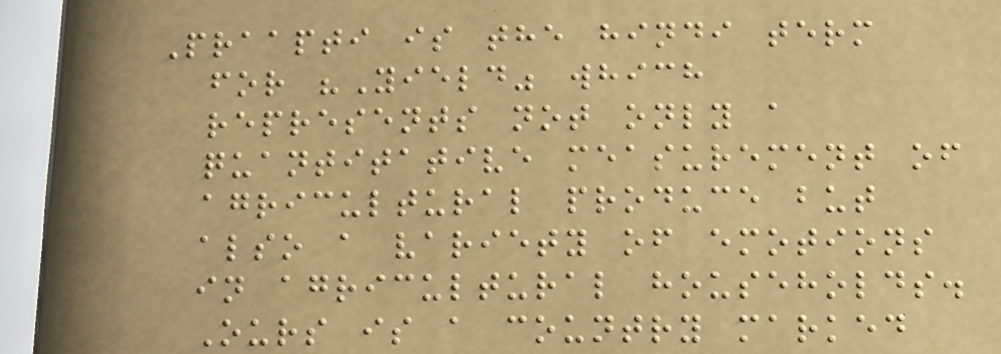Praapti is the hindi term
for "Yield" which
represents not only a
quantitative measurement of
agricultural produce but
also a variety of emotions
in agricultural households.
Ours is a country marked
